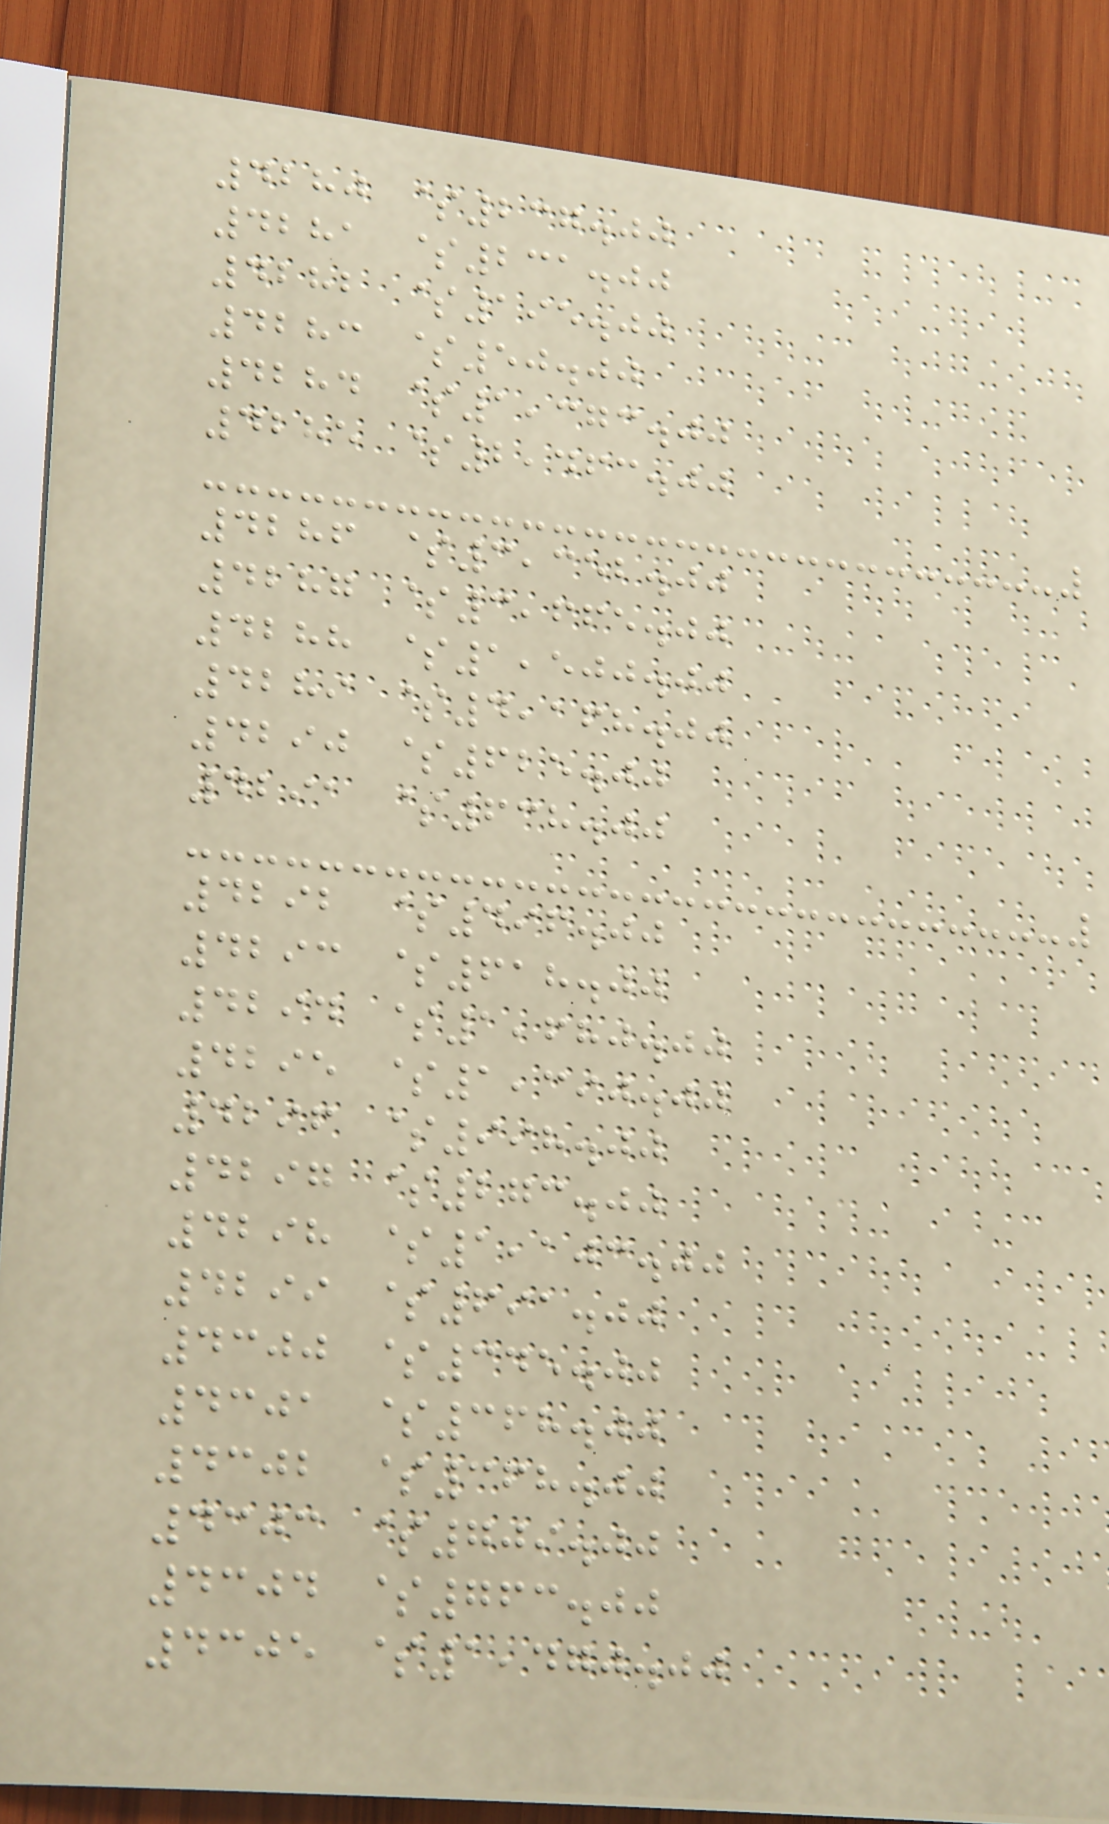4280 $237.00
4281 $231.00
4282 $195.00
4283 $50.00
4284 $1,373.00
4285 $2,463.00
4286 $3,352.00
4287 $3,665.00
4288 $1,500.00
4289 $4,168.00
4290 $625.00
4291 $638.00
4292 $496.00
4293 $618.00
4294 $1,680.00
4295 $1,390.00
4296 $998.00
4297 $273.00
4298 $1,103.00
4299 $691.00
4300 $345.00
4301 $368.00
4302 $368.00
4303 $709.00
4304 $763.00
4305 $1,470.00
